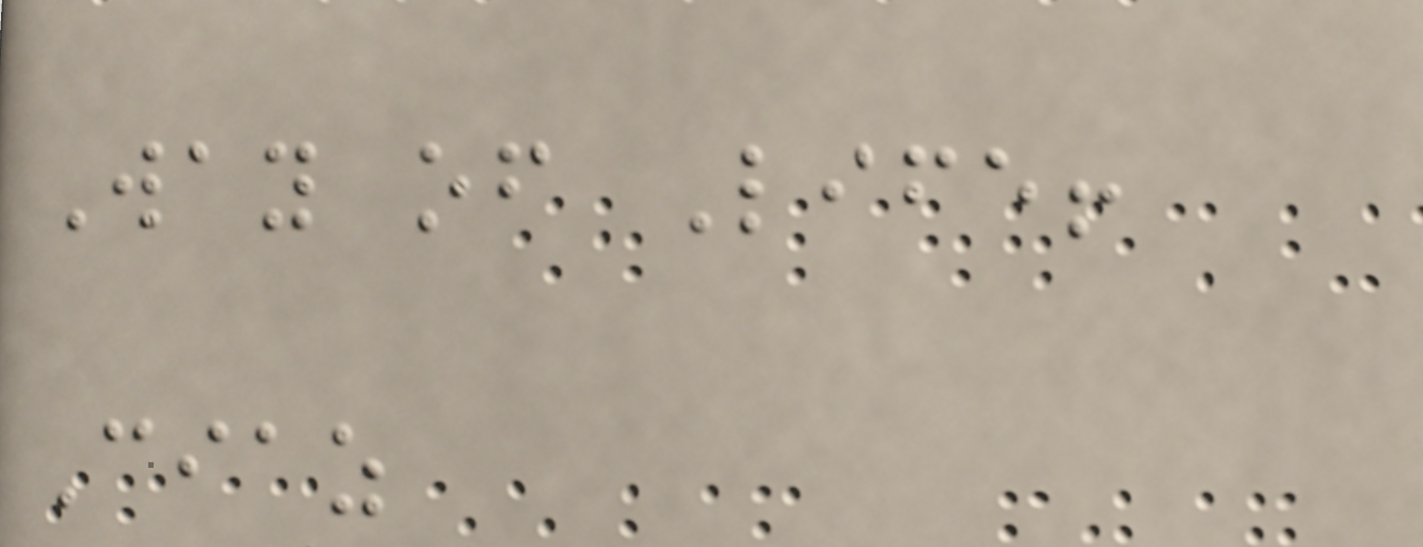Way of Life!
Ciaz
